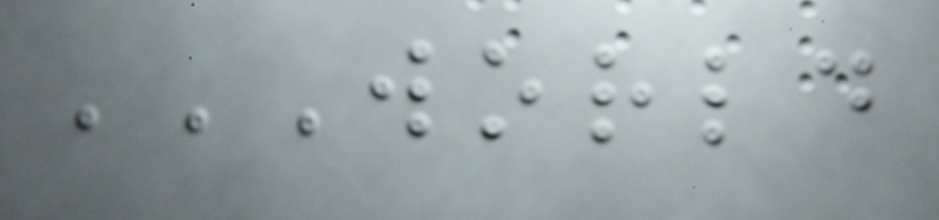WORLD
